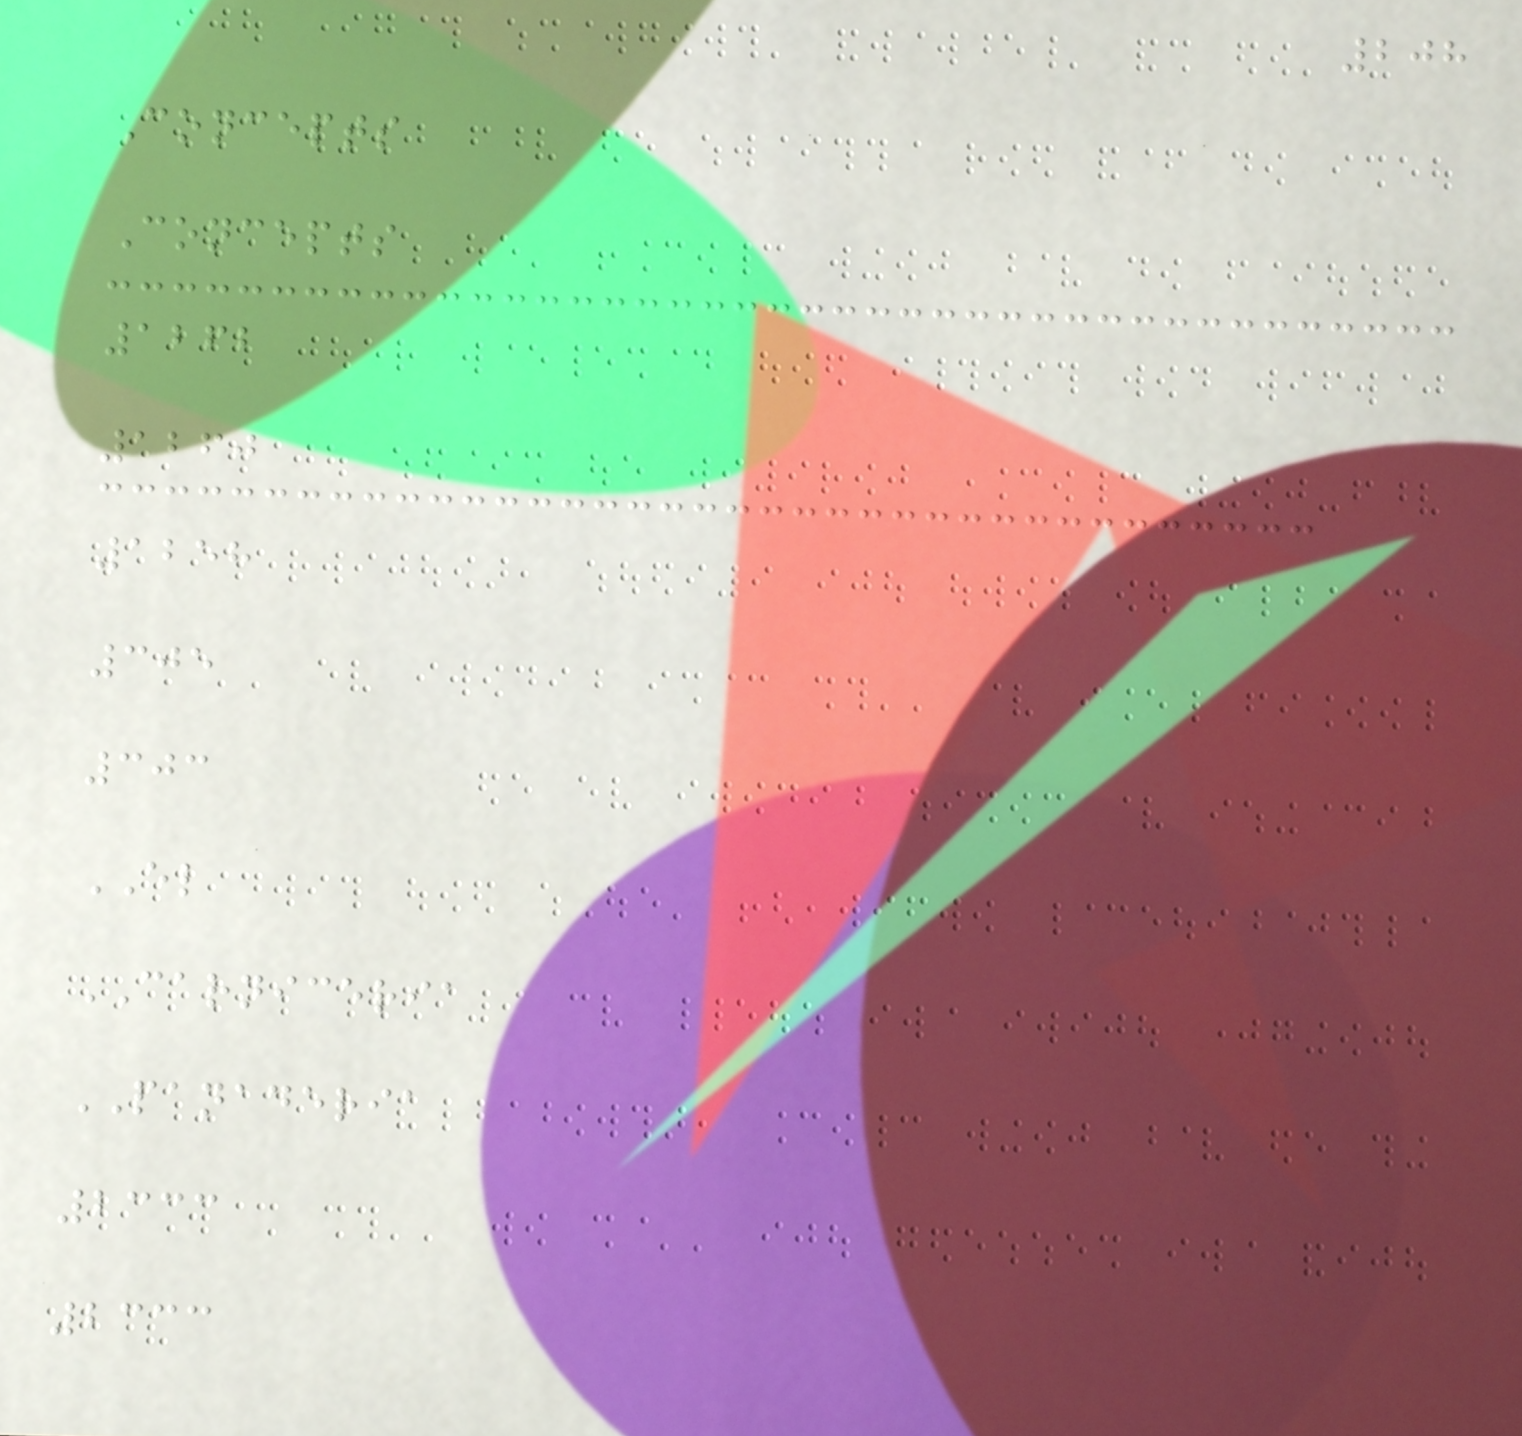208
Concepts
Concepts
1262
1260
1258
305
303
EL
CARNICERIA
PANADERIA
2333
2333
